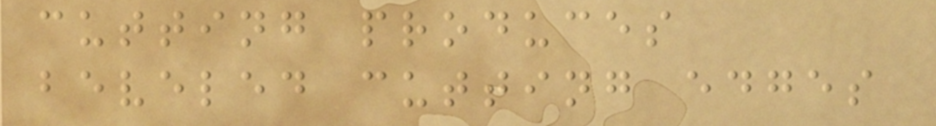cutting produces
beveled cutting edges
